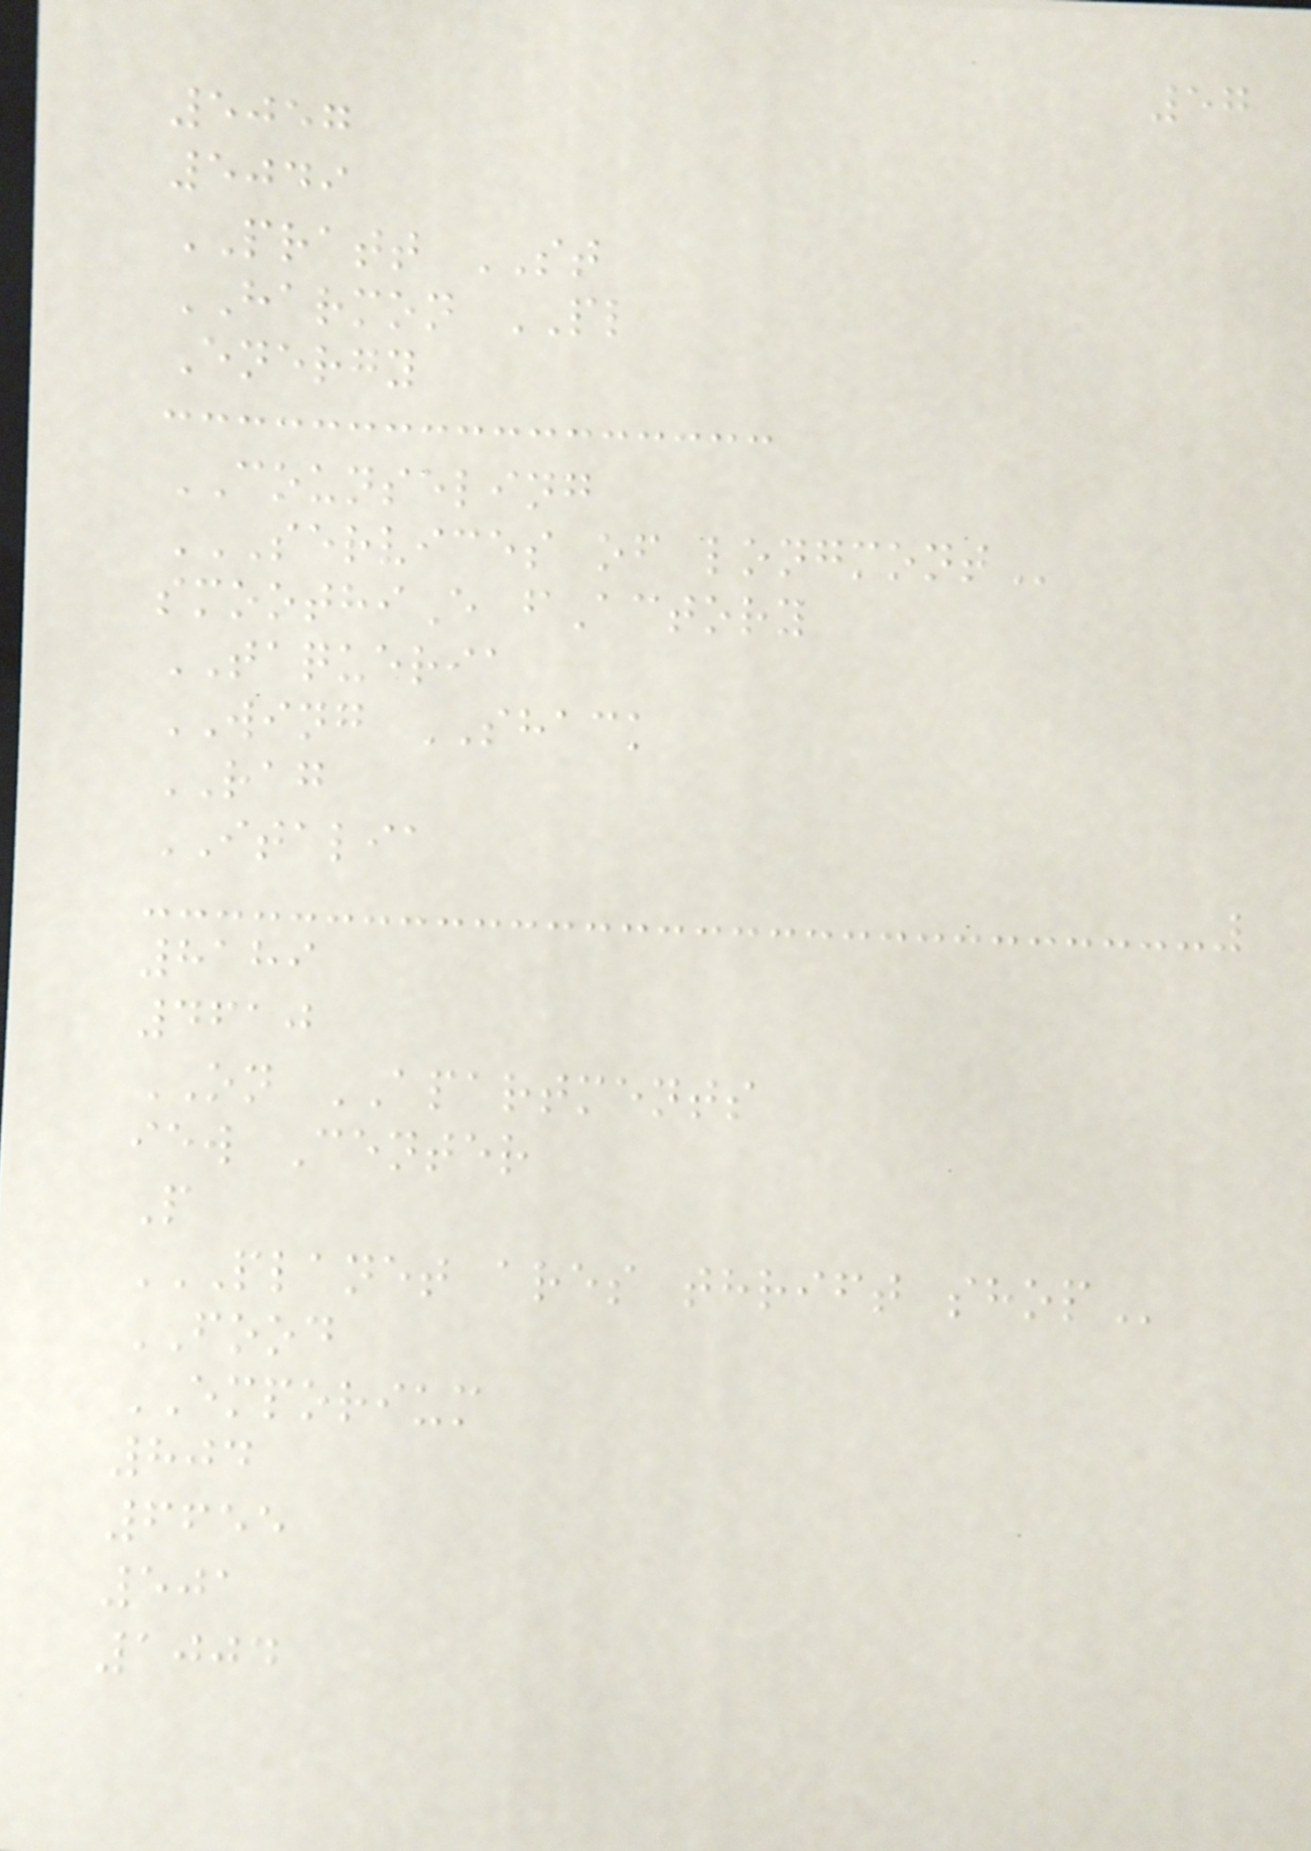57
5057
5049
PRATT ST
HARMON PL
Energy
COUNSELING
SERVICES OF LONGMONT
smoothiE fActory
TAQUERIA
WING SHACK
RAG
ITALIA
8189
4610
ON APARTMENTS
iew Center
P
PLANET ARES THRIFT SHOP
FOOD
EMPORIUM
804
6655
501
1004
